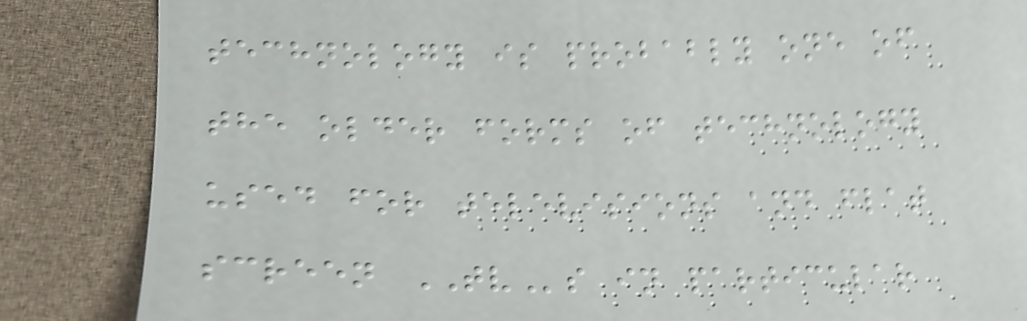technology is probably one of
the older forms of technology
used for televisions and flat
screen TVs in particular
